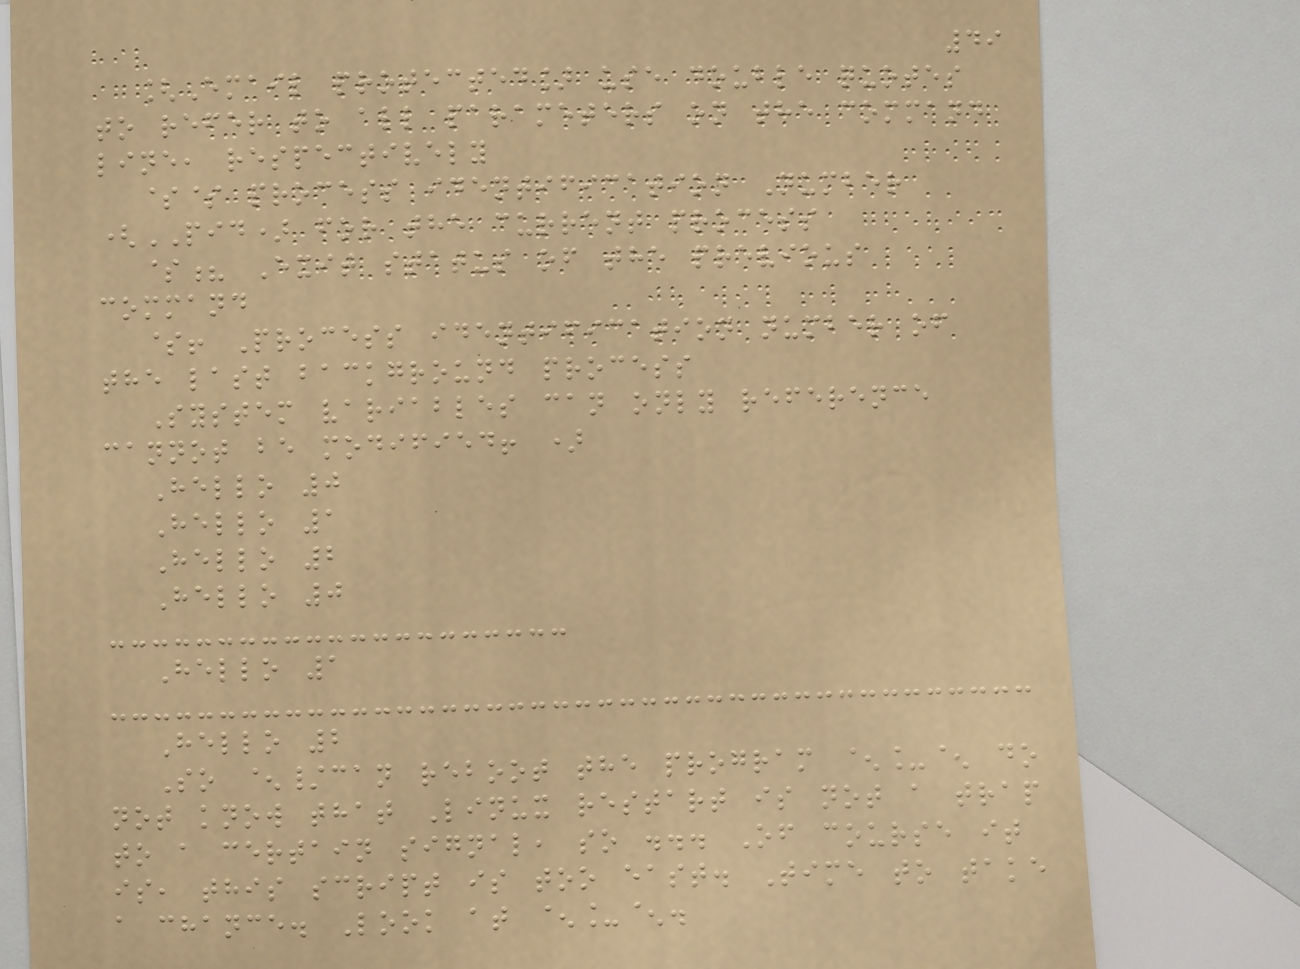49
[Email protected] use double quotes
to refer to all parameters on the command
line, respectively
$$ process identification Number
(PID) for the current process
$? Exit status of the previous
command
$! Process identification number of
the last background process
System variables can only reference
cannot be modified! )
Hello 0
Hello 1
Hello 2
Hello 0
Hello 1
Hello 2
So ^/can reboot the program ^_^ do
not know that Linux restart is not a trap
to a certain signal, so ... Of course it
is, this script is too east. Time to take
a chance. Look at ^_^.
